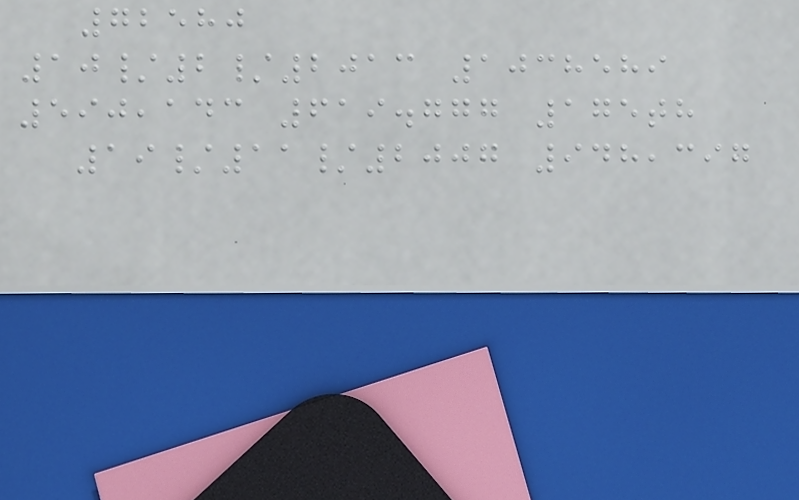72580
10/2/2013 1038589
590,143 619.777 175th
19/11/2007 948,397
